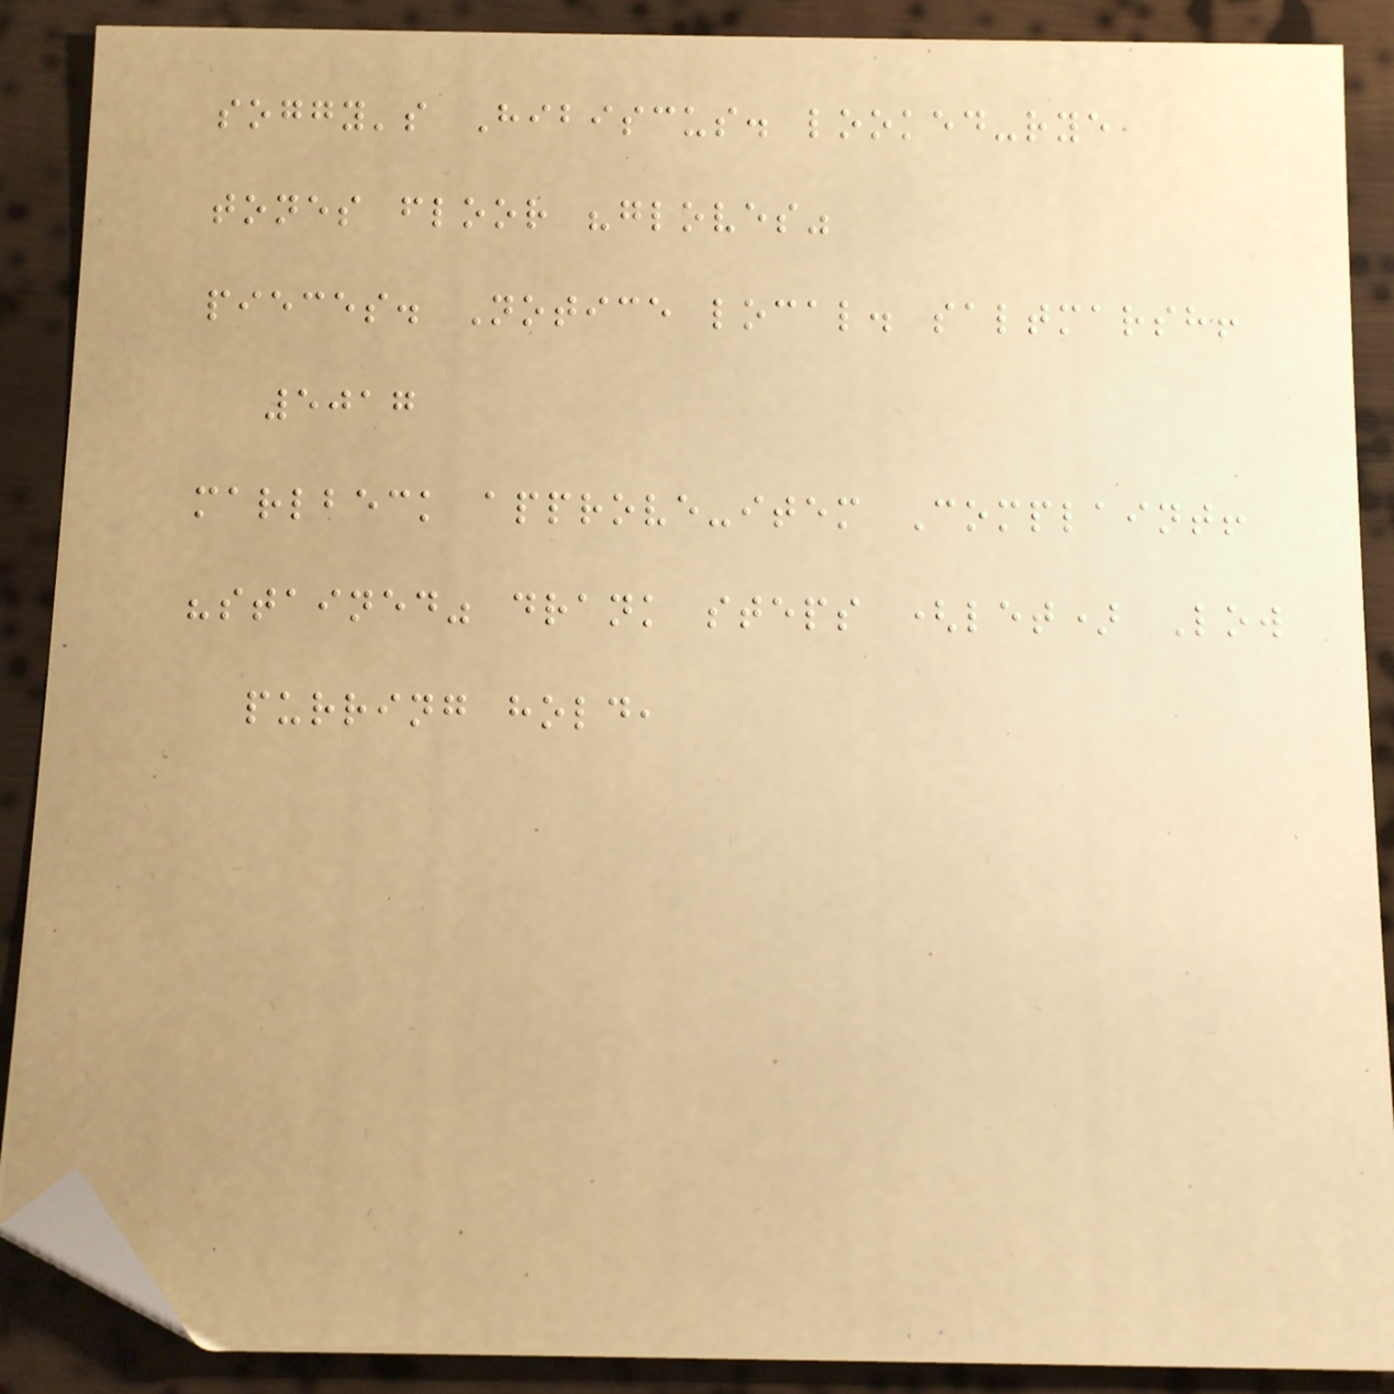soggy's Hibiscus. looked-rye
tones floor "gloves"
pieces. Notice local. saltmarsh!
5017
marlbeck approve-item Complaint!
"stained" drank steps (let) Low
purring hold,
